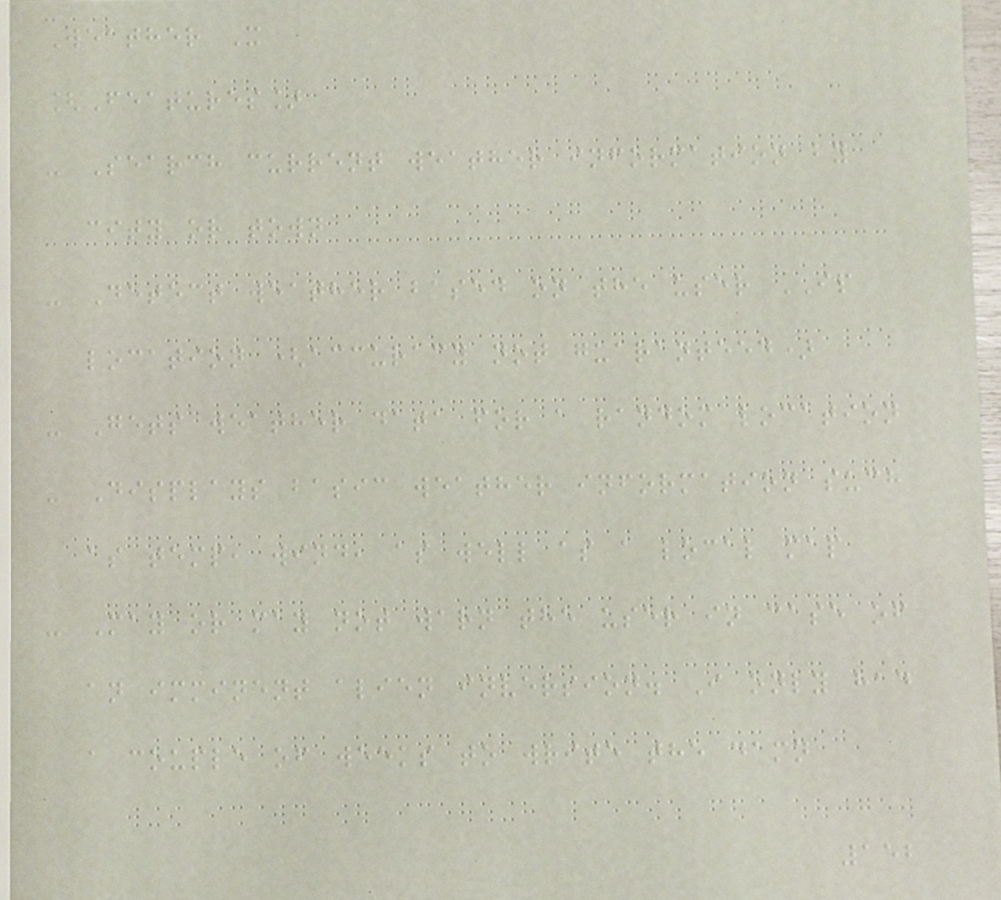Weather X
[Features]
- Search current weather information by
city or town
- Detect weather based on the user IP
location (accuracy not guaranteed)
- Gets weather data for a random location
- Displays basic weather information such
as temp, wind, as well as a local map
- May or may not warn the user in case of
an imminent alien inversion. I only had
a couple of weeks to write the damn
152
